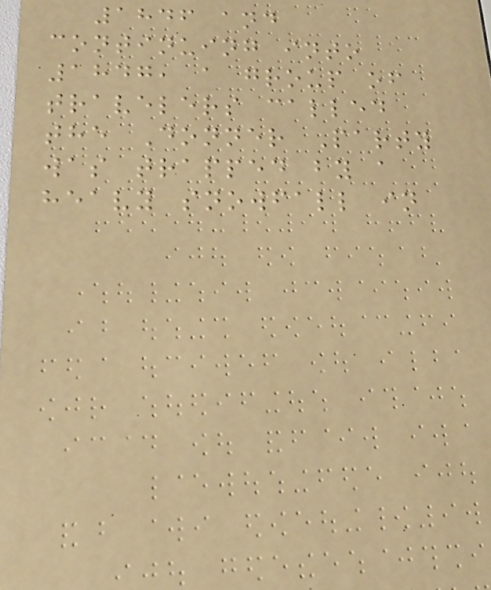1846 and
continuing into
1847, a group of
travelers called
the Donner Party
was trapped by a
heavy snowfall in
